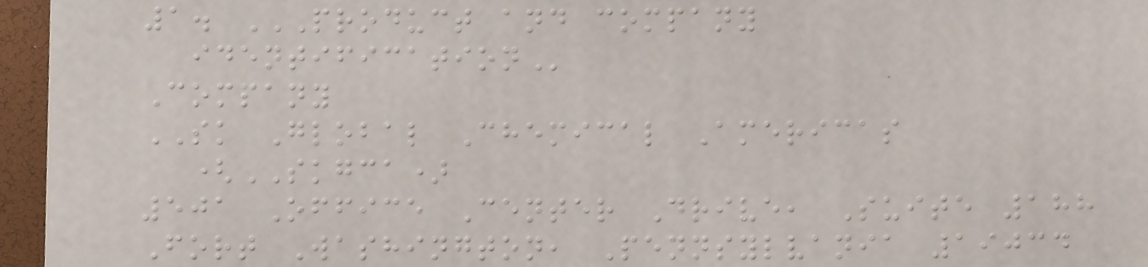1. PRODUCT AND COMPANY
IDENTIFICATION
Company
SK Global Chemical Americas
(SKGCA)
501 Office Center Drive, Suite 188
Fort Washington, Pennsylvania 19034
